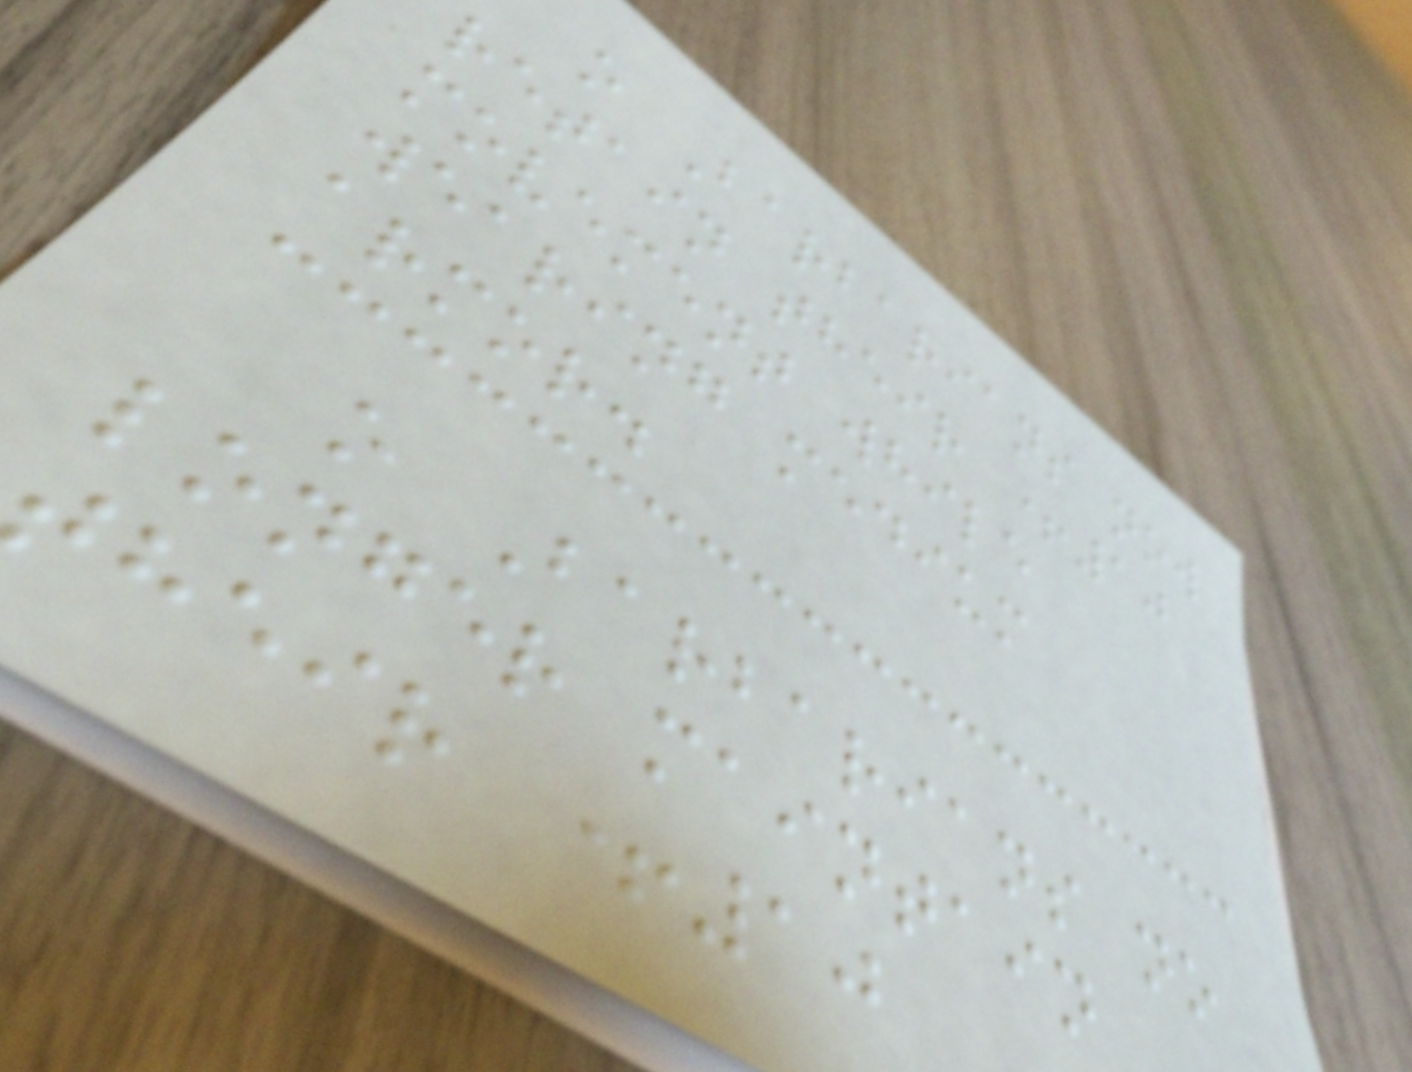o Barbarians now
retain their +10
movement while
wearing medium
armor.
o Barbarians no
longer maintain
their +10
